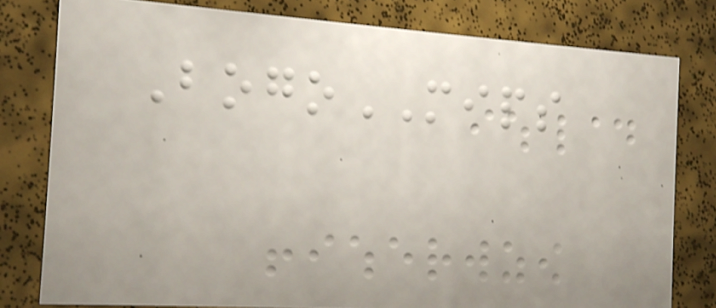BogoMIPS
